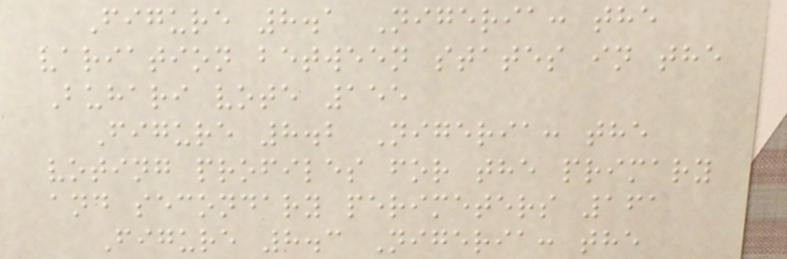Figure 8.1 Nigeria: the
variation between states in the
Buhari vote 155
Figure 8.2 Nigeria: the
voting profiles for the primary
and secondary perimeters 161
Figure 8.3 Nigeria: the
